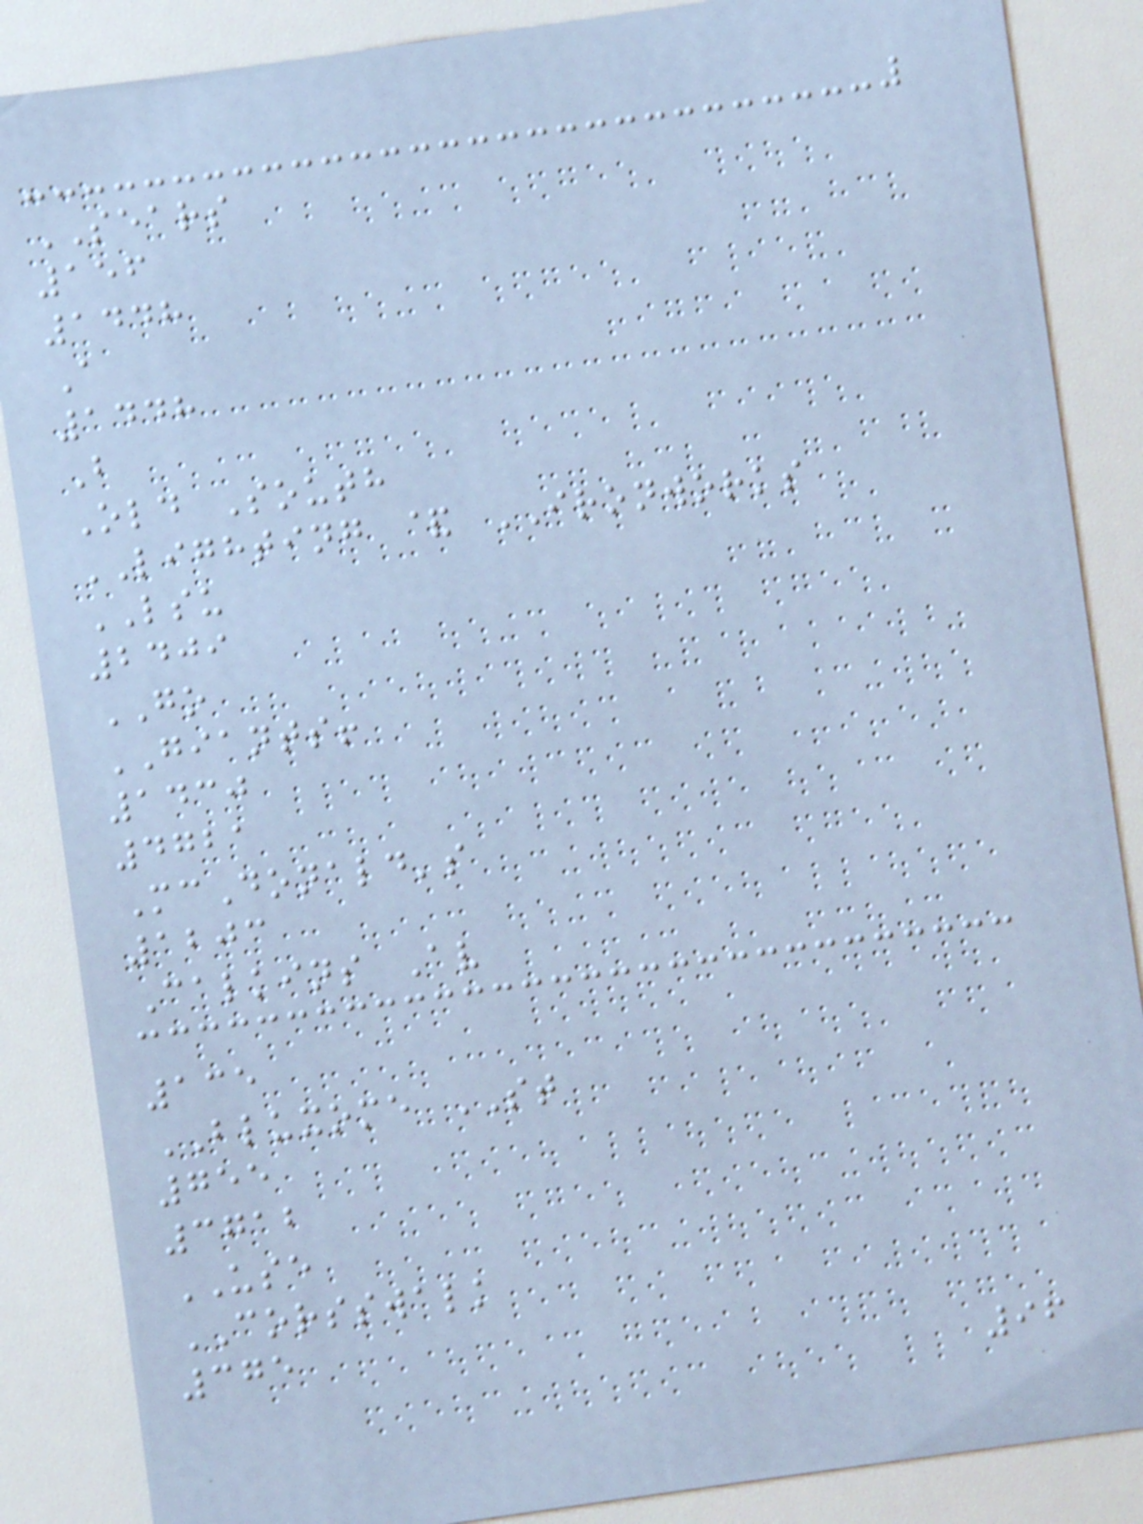SEARS
156
1448
A
1448
B
Old South
LIGHTING & IRONWORKS
LSU
2409
GO
GIANTS!
1430
4721
McDonald's
1203
Calkins Av
135
BLUXOME ST
755
3712
USE
CORSSWALK
375
96
